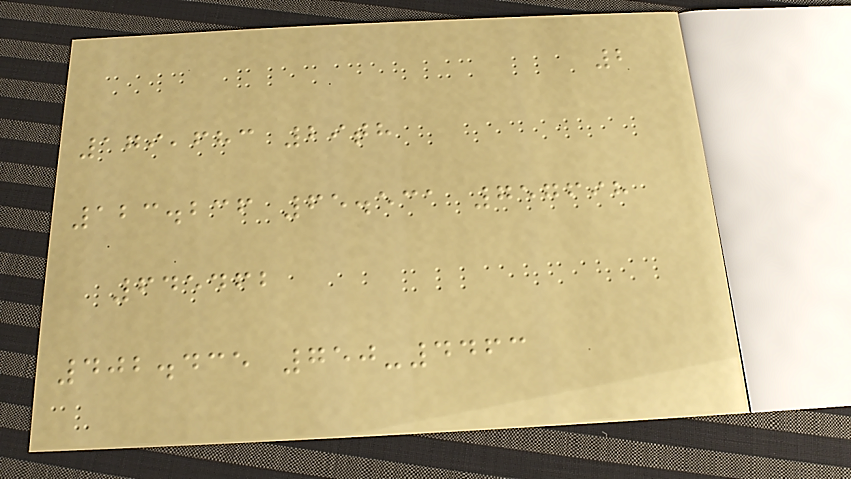2
179,683 29th
123.236 65.531 757698
645462
402.435 750-4463
